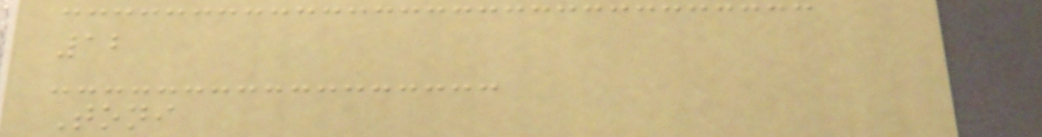12
Toni
